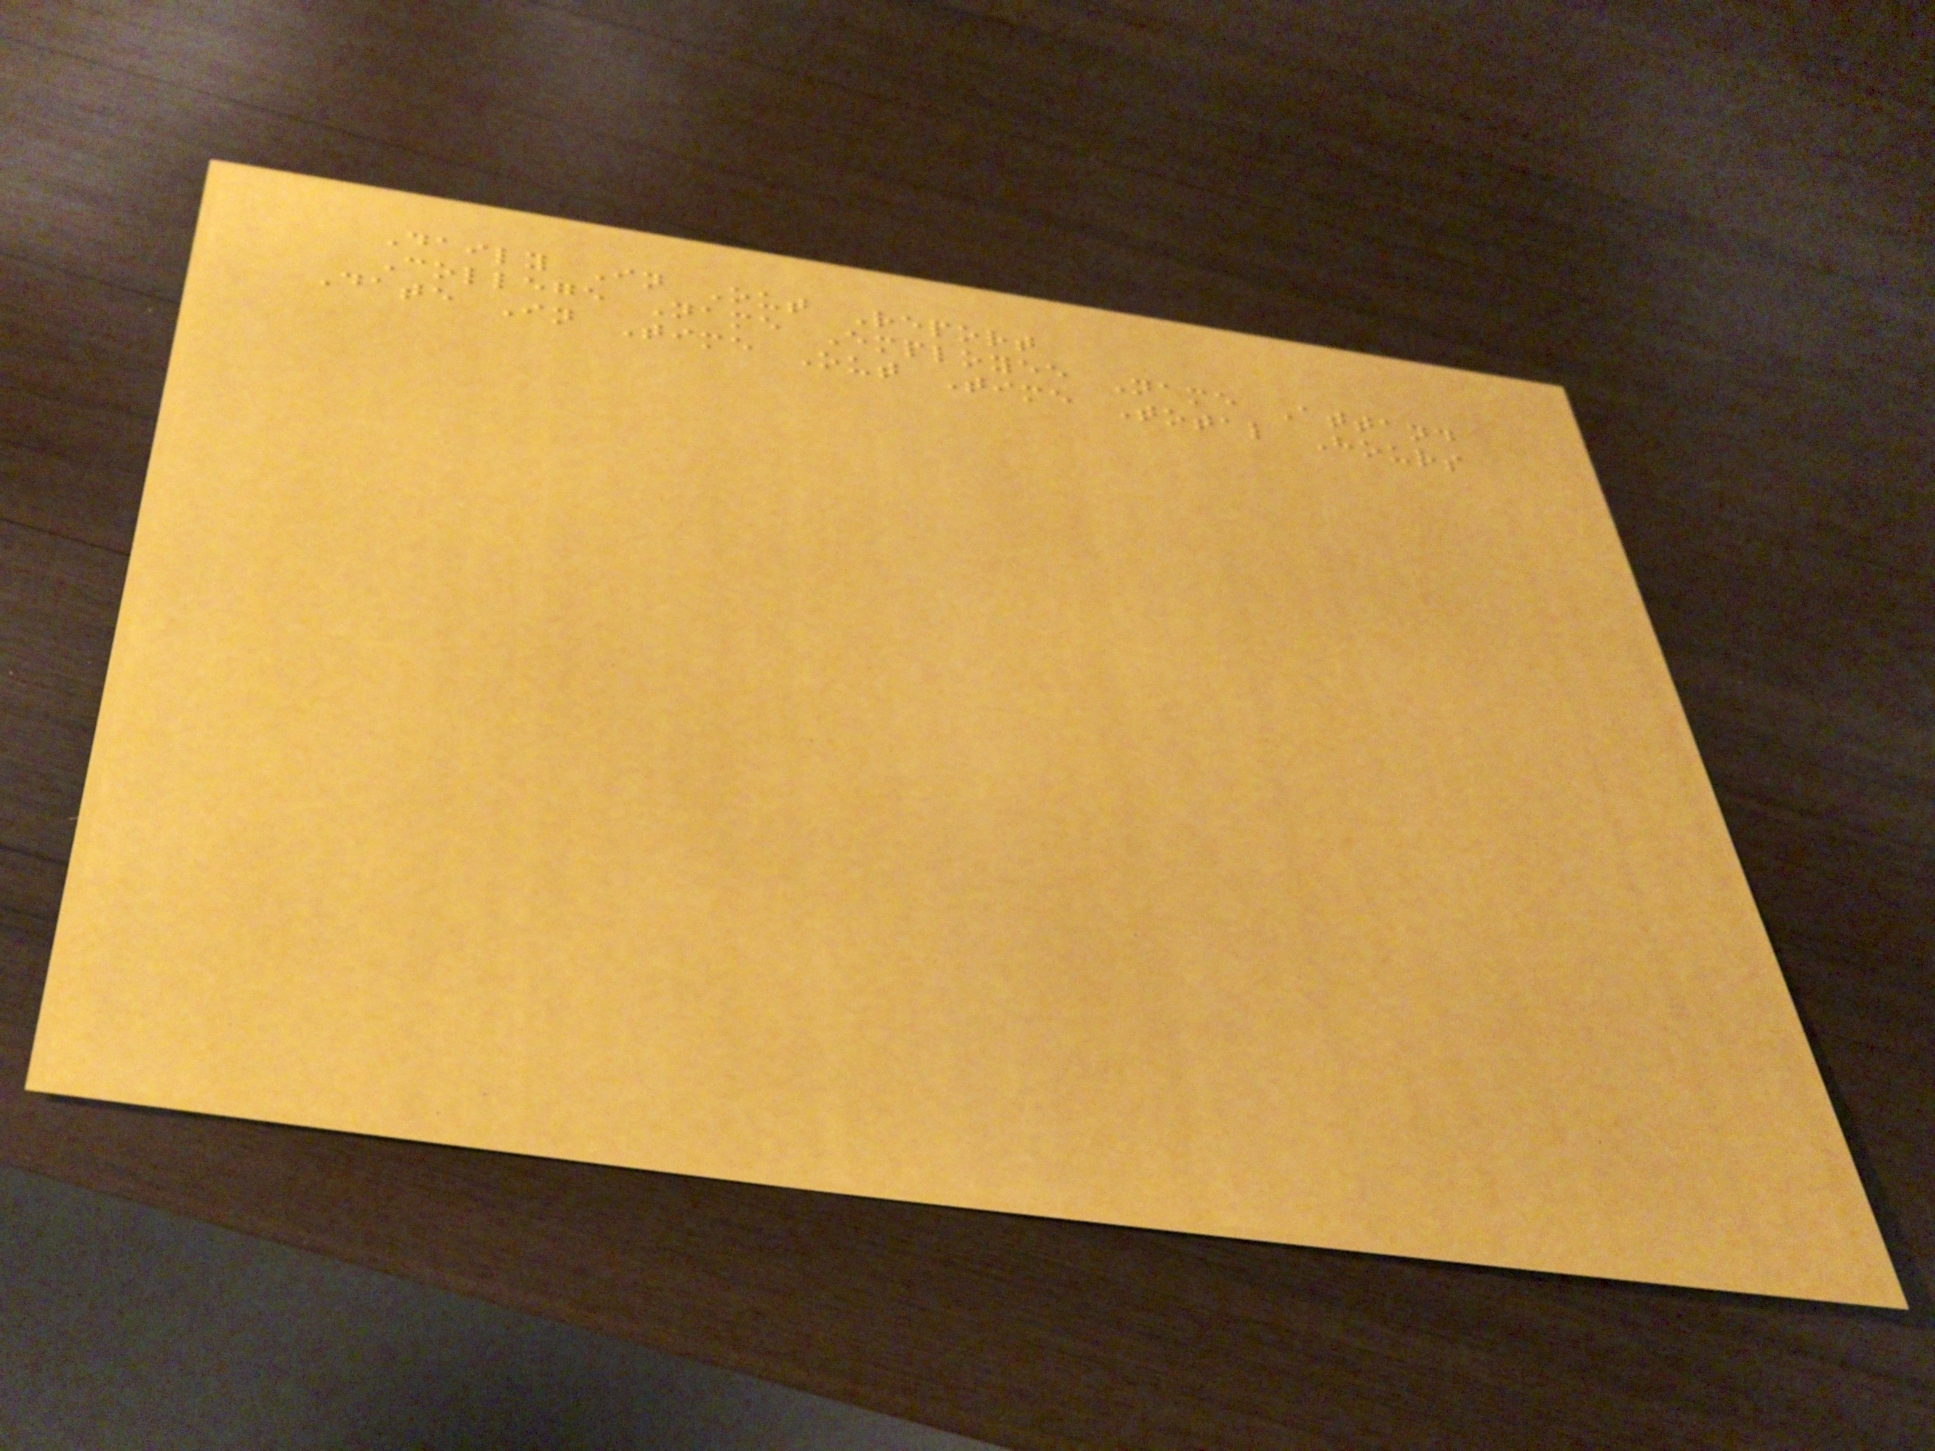Daily In Out Report
College Name Employee Name Attand
Date In Time Out Time Total Hours
